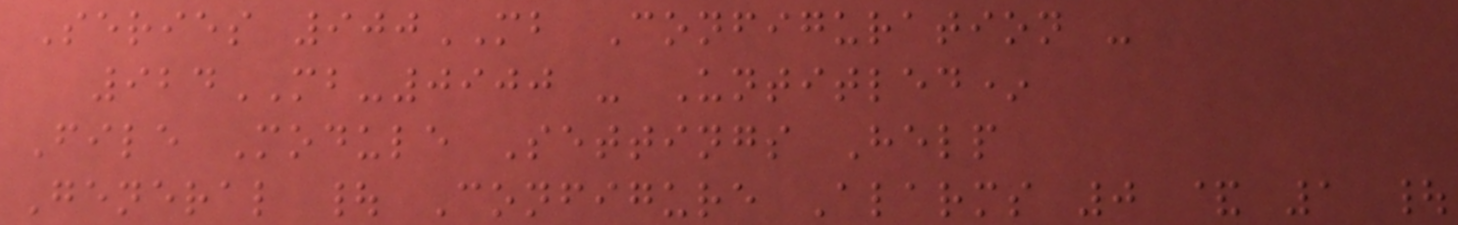Series 900MB Configuration -
924MB-0900 - Untitled*
File Module Settings Help
General | Configure Alarms 0 & 1 |
